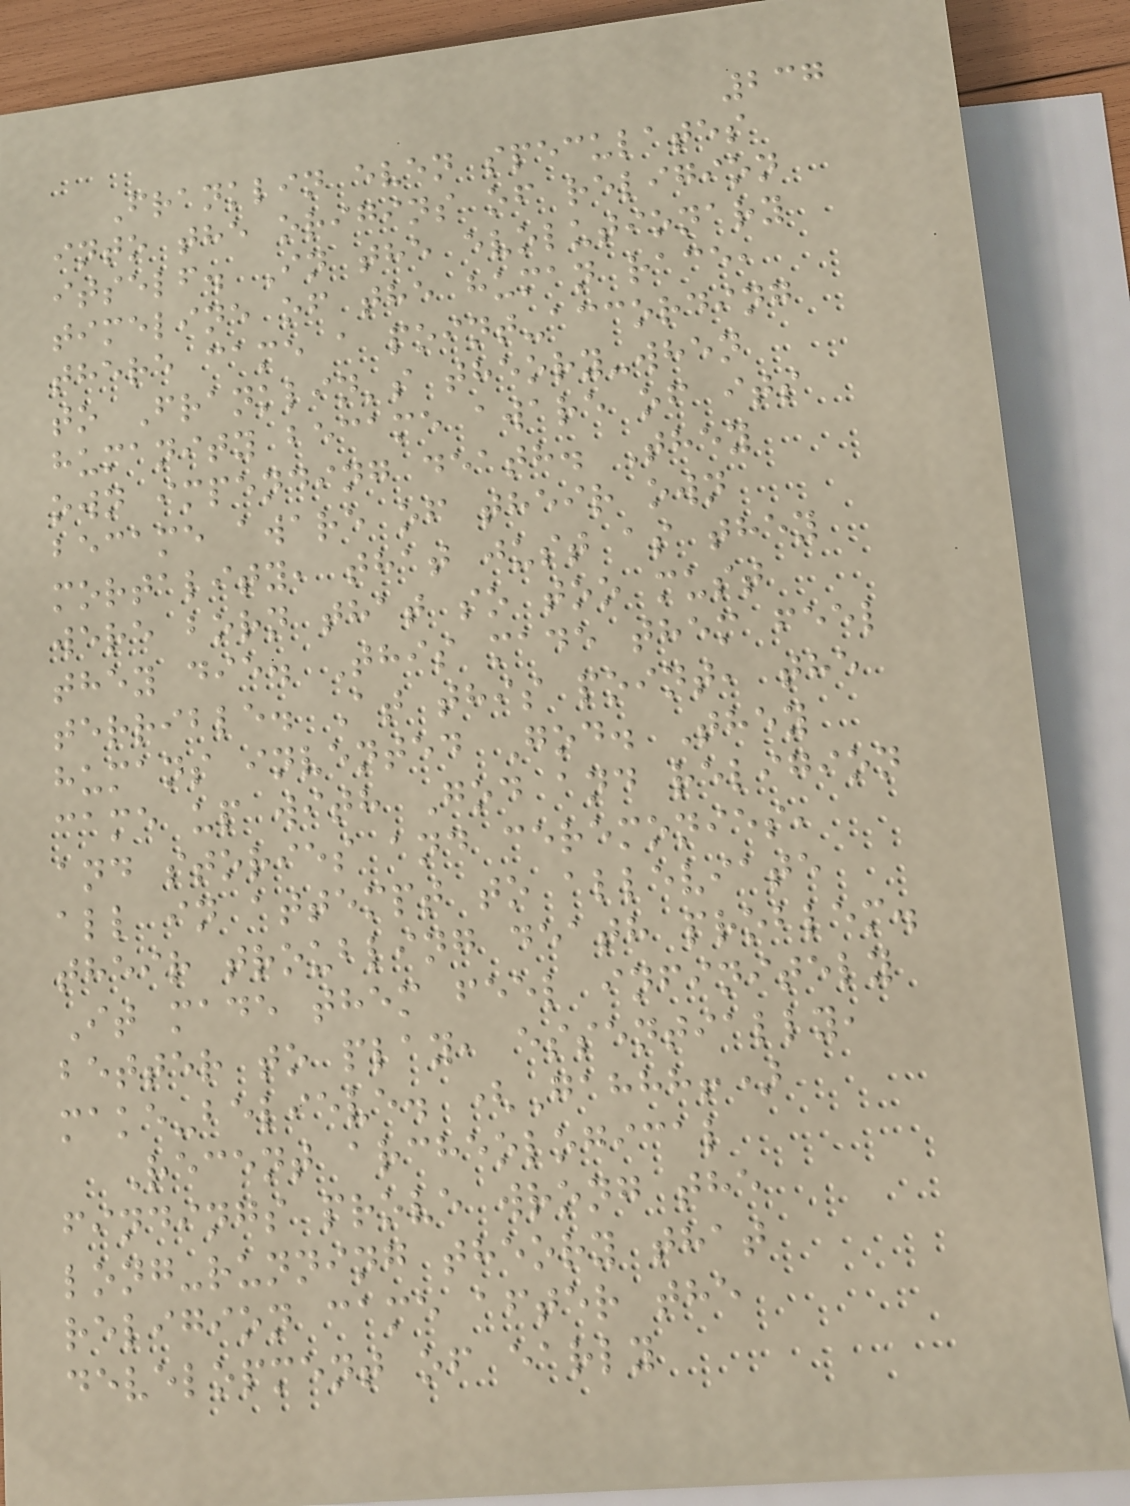237
Franklin even speculates
into the origins of religion
itself. In the evolutionary
timeline of the human race,
there came a point-according
to Franklin's theory-when
humanity became aware of its
own impending death. They
became aware of their own
mortality, that just as they
were born that so too must
they die. This made them feel
terrible. At this point, the
humans invented God. They
came up with God and religion
and stories and ceremonies,
all in attempt to alleviate
their troubling death problem.
It made them feel infinitely
better to play, essentially,
make-believe. (Gahhh!)
Recent archeological
findings prove wrong the
long-running theory that
religion came after the
development of early
